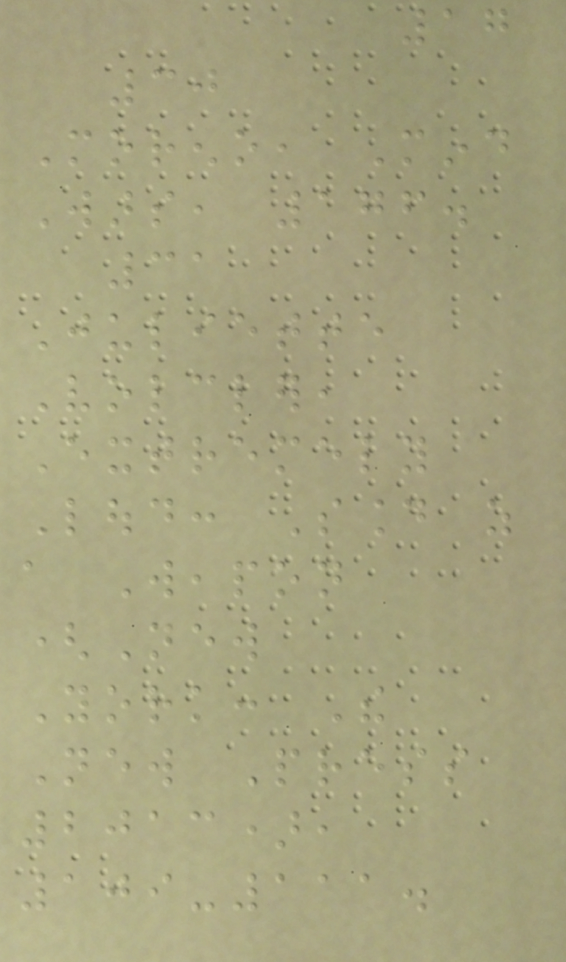17
30
Moreno, Mind
Wars, 176.
31
Juliette
Volcler,
Extremely
Loud: Sound as
a Weapon
(New
York: The
New Press
2013),
109-111.
